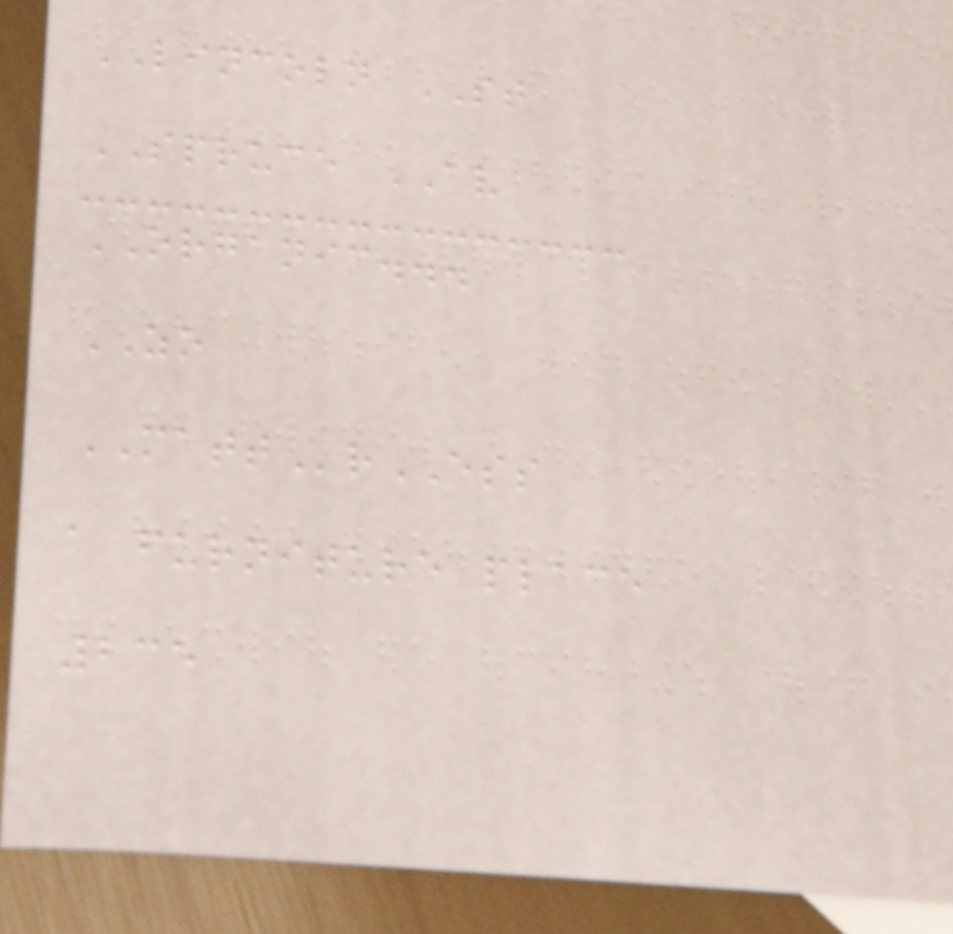LINCOLN ST
SPRUCE AV
ORGANIC...
ZO
MATTrESS
a furniture place
235
